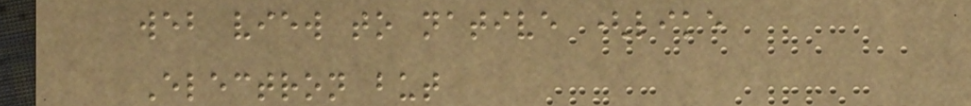web view to native (like
Electron but
